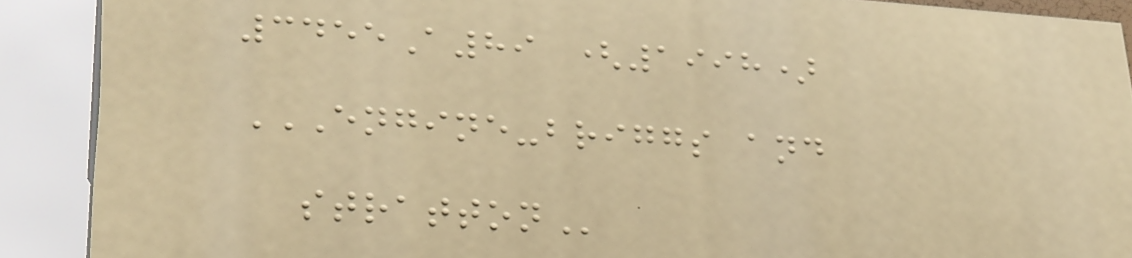3455A89 (1998)
ENGINE-BRIGGS AND
STRATTON
